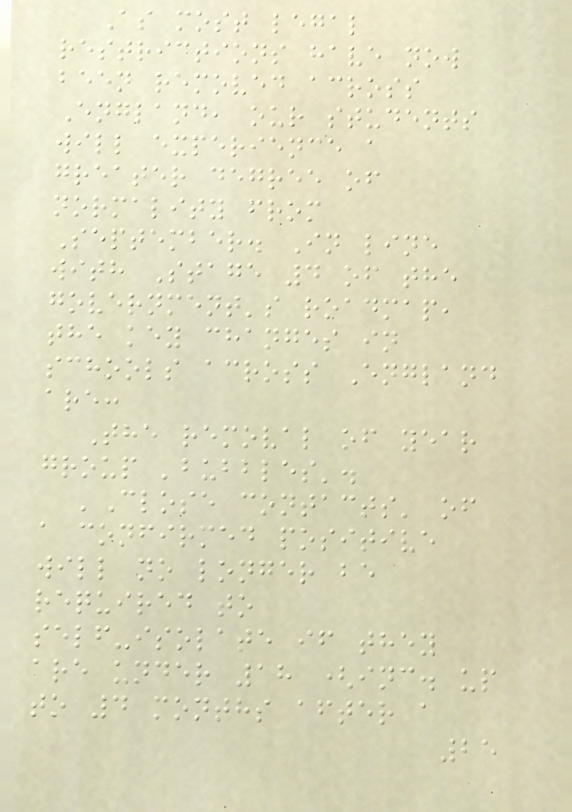As most legal
restrictions have now
been removed across
England, our students
will experience a
greater degree of
normality from
September. In line
with Stage 4 of the
government's roadmap,
the key changes in
schools across England
are:
The removal of year
group 'bubbles'.
'Close contacts' of
a confirmed positive
will no longer be
required to
self-isolate if they
are under 18 (inc. up
to 4 months after a
25
